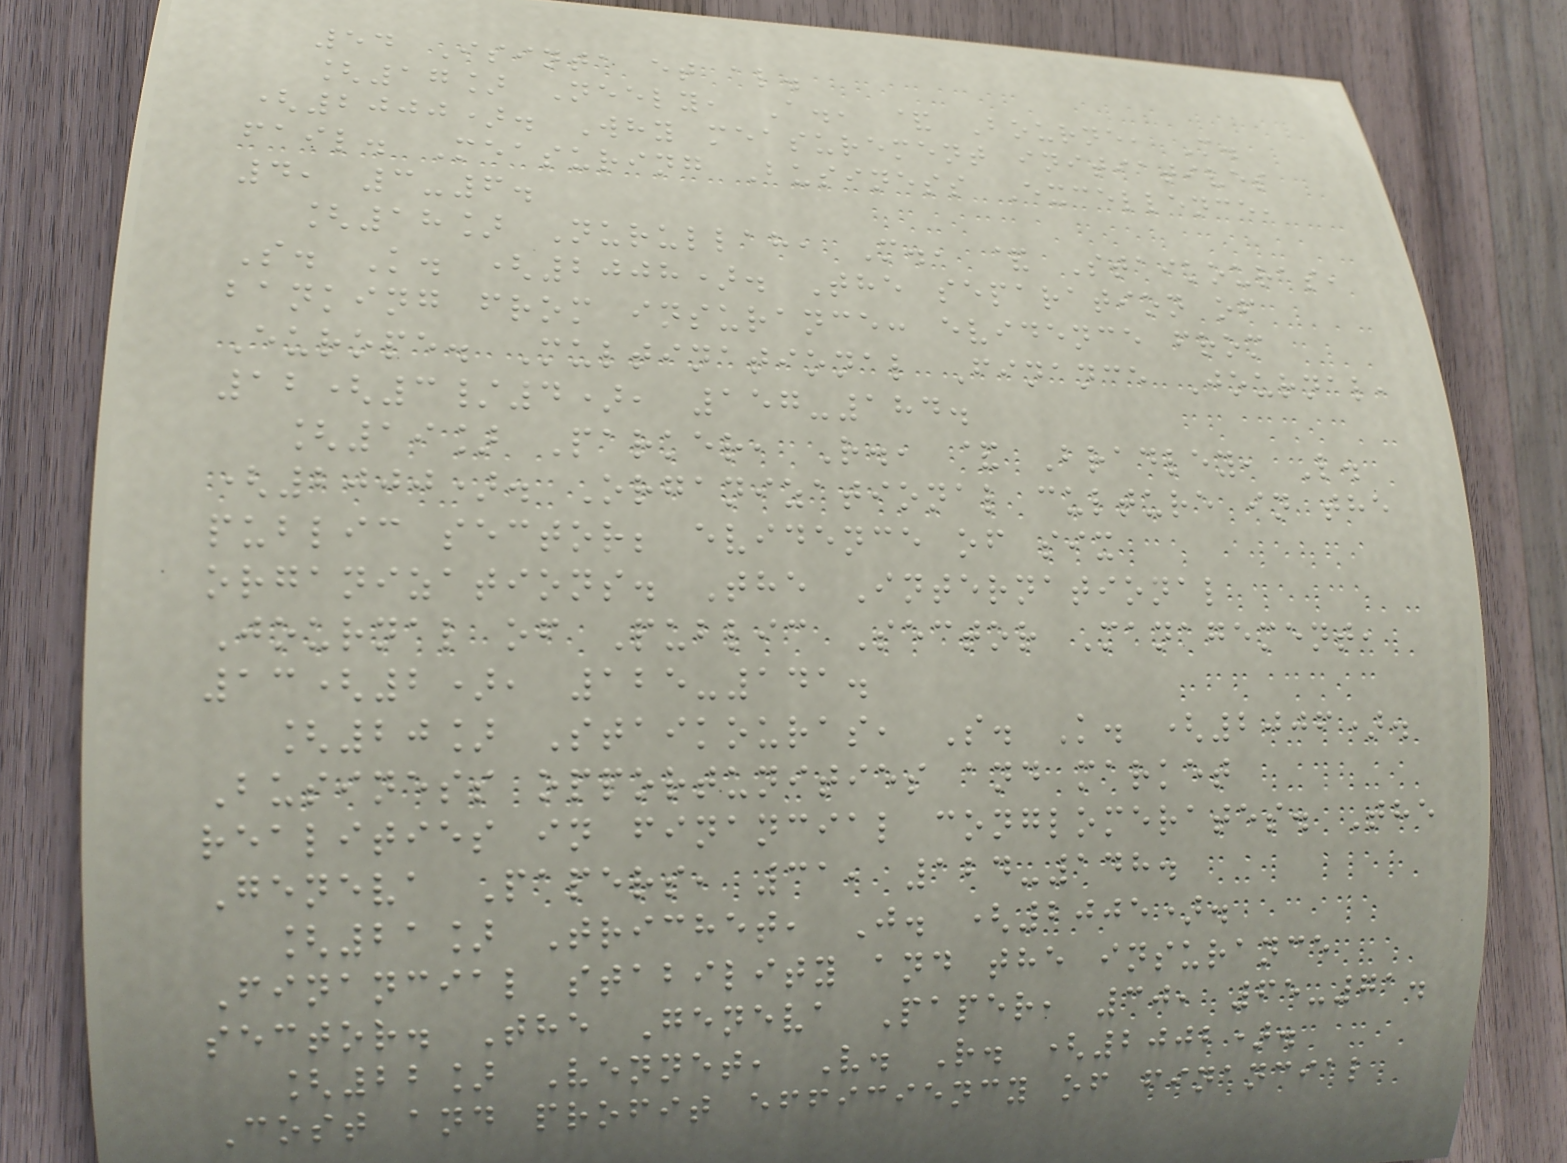54 Isinta et al.
[17] Neely, A., & Bourne, M.
(2000). Why measurement initiatives
fail. Measuring Business Excellence,
4, 3-6.
[18] Nurullah, M., & Staikouras,
S. K. (2008). The separation of
banking from insurance: evidence from
Europe. Multinational Finance Journal,
12(3/4), 157-184.
[19] Parker, R., & Bradley, L.
(2000). Organizational culture in the
public sector; evidence of six
organizations. The International
Journal of Public Sector Management,
13(2), 125-141.
[20] Staikouras, S. K. (2006).
Business opportunities and market
realities in financial conglomerates. The
Geneva Papers, 31, 124-148.
[21] Trichet, J. (2005).
Financial stability and the insurance
sector. The Geneva Paper, 30, 65-71.
[22] Vennet, V. R. (2002).
Cost and profit efficiency of financial
